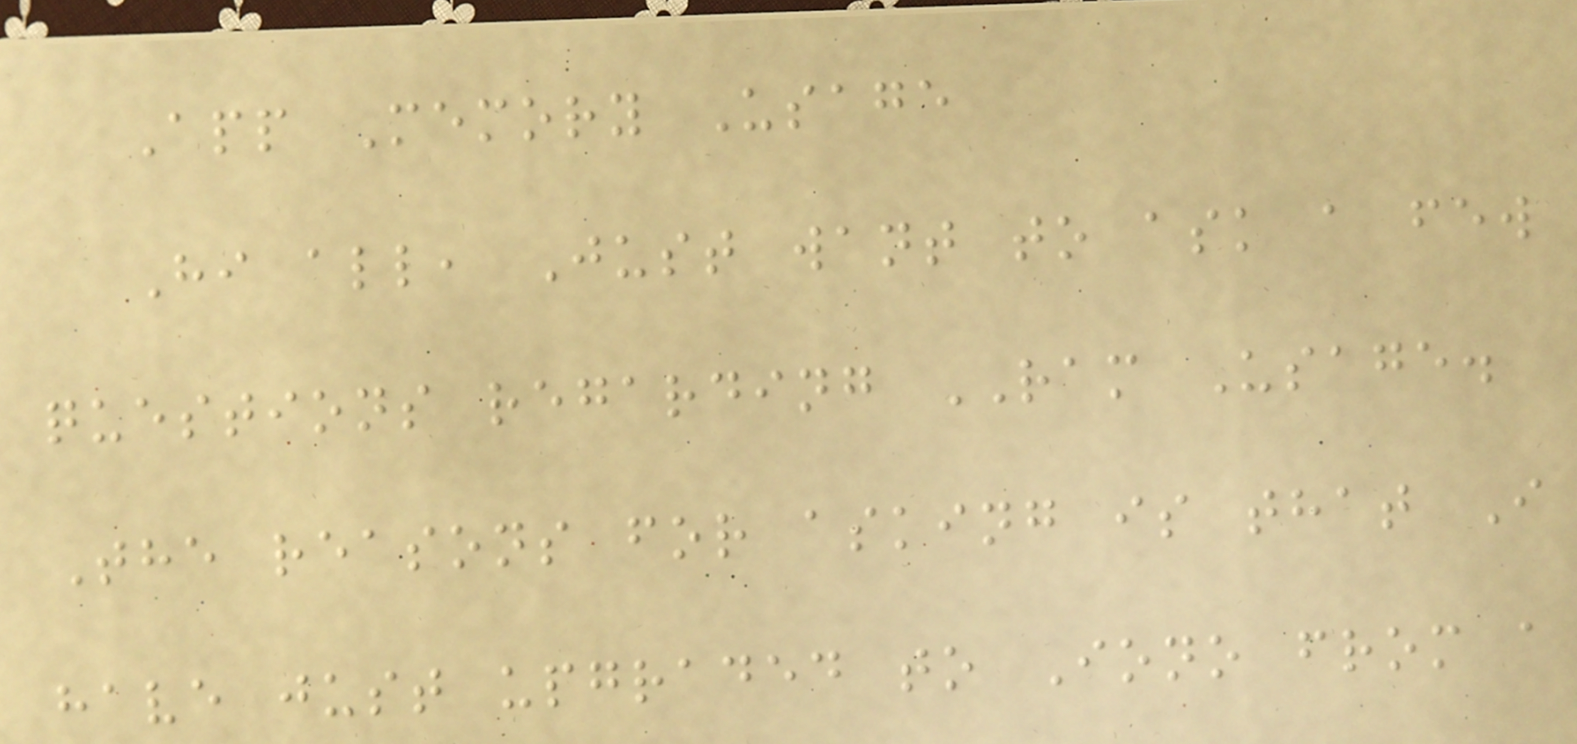App Memory Usage
Hi all, Just want to ask a few
questions regarding RAM Usage.
The reasons for asking is that I
have just upgraded to Iono from a
